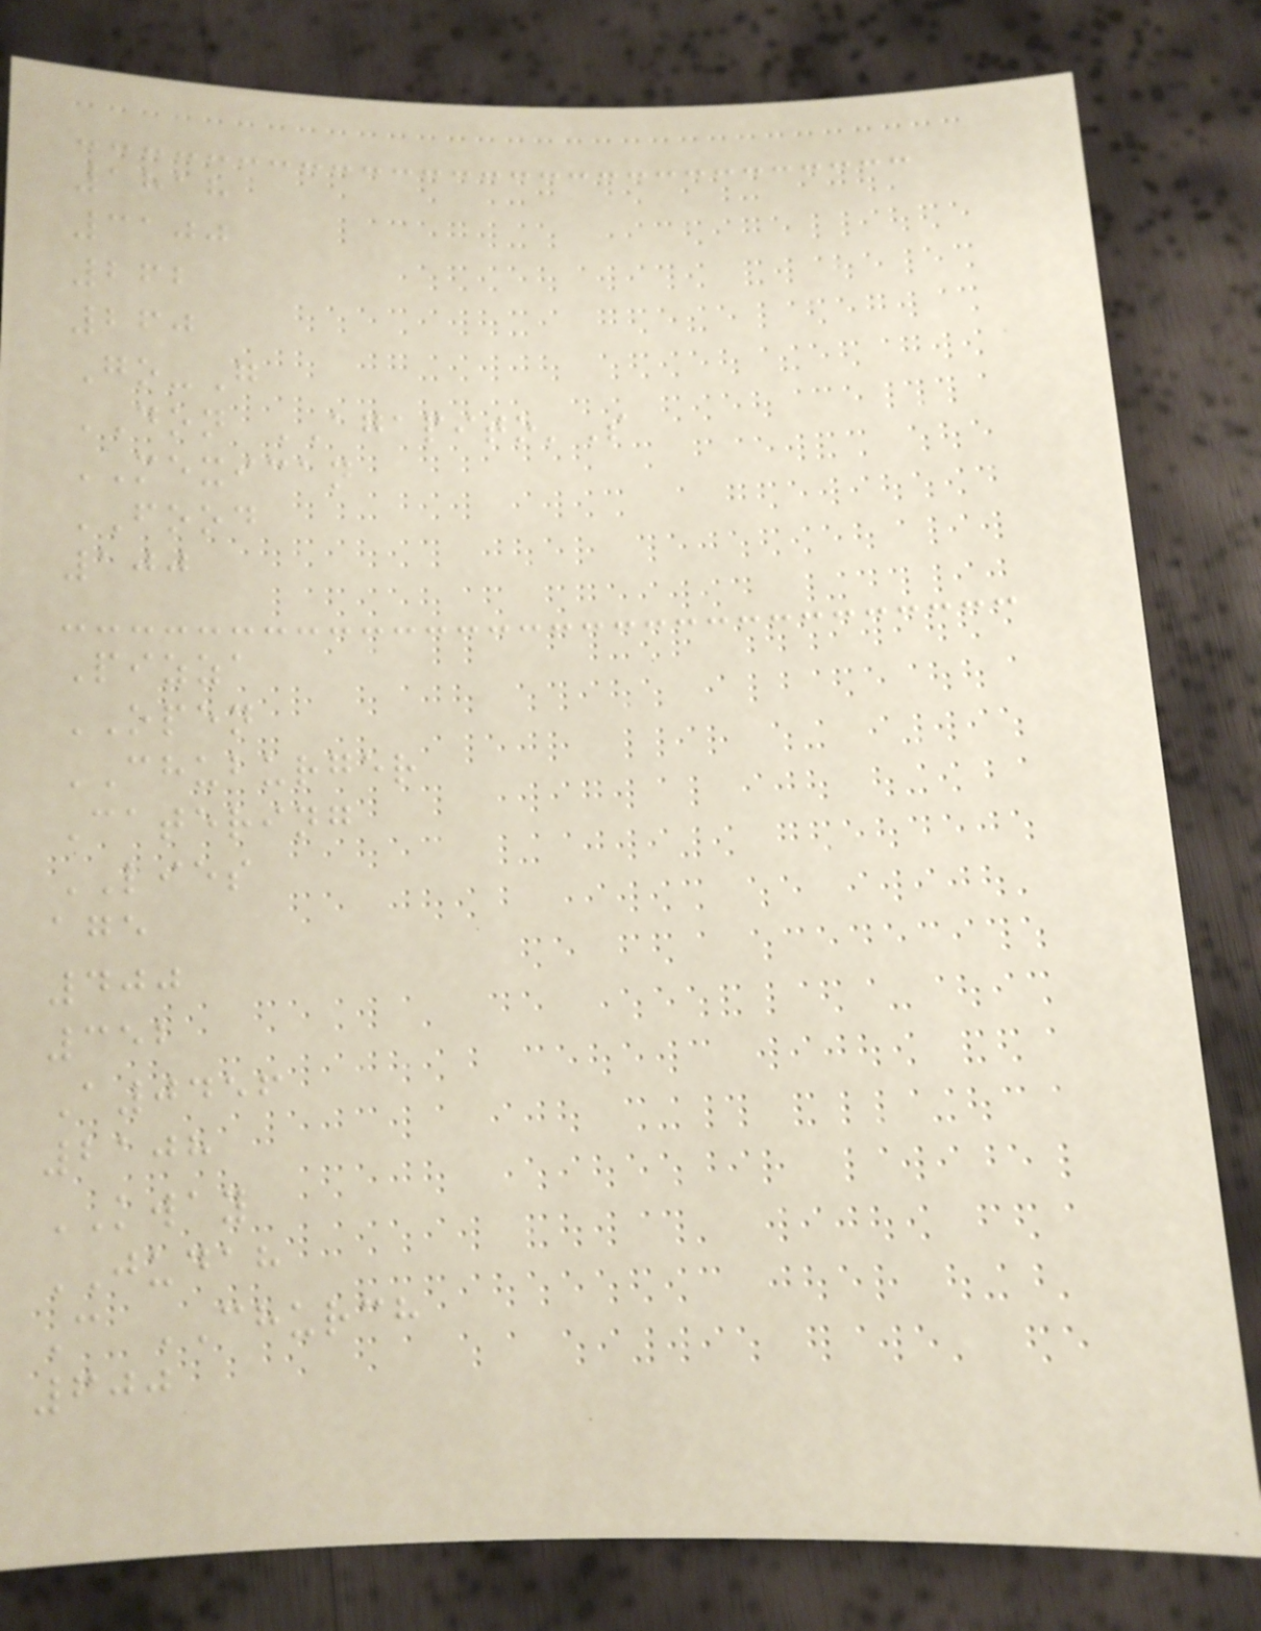1818
3100
262
260
Go-G
DON AGAPITO'S
MEXICAN
FOOD
100
Pizza
OPEN
CHUBURGER
Catering
LIES
age
400
352
A0456
2108
KWAY
JUDAH
C CHURCH
600
